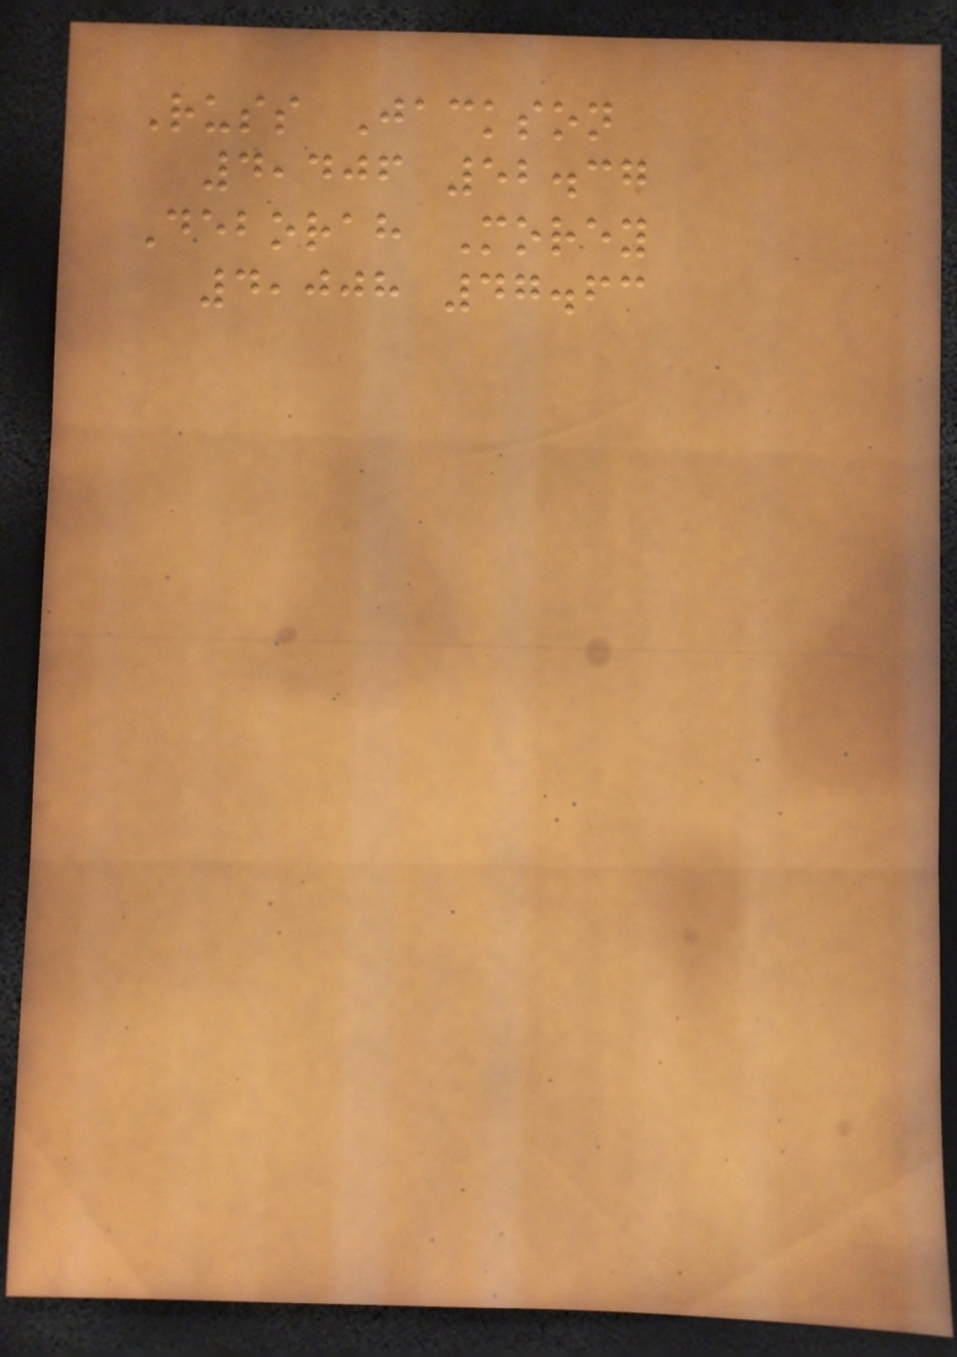Russ Jackson
4,406 52.37
Deborah Morey
4,008 47.63
